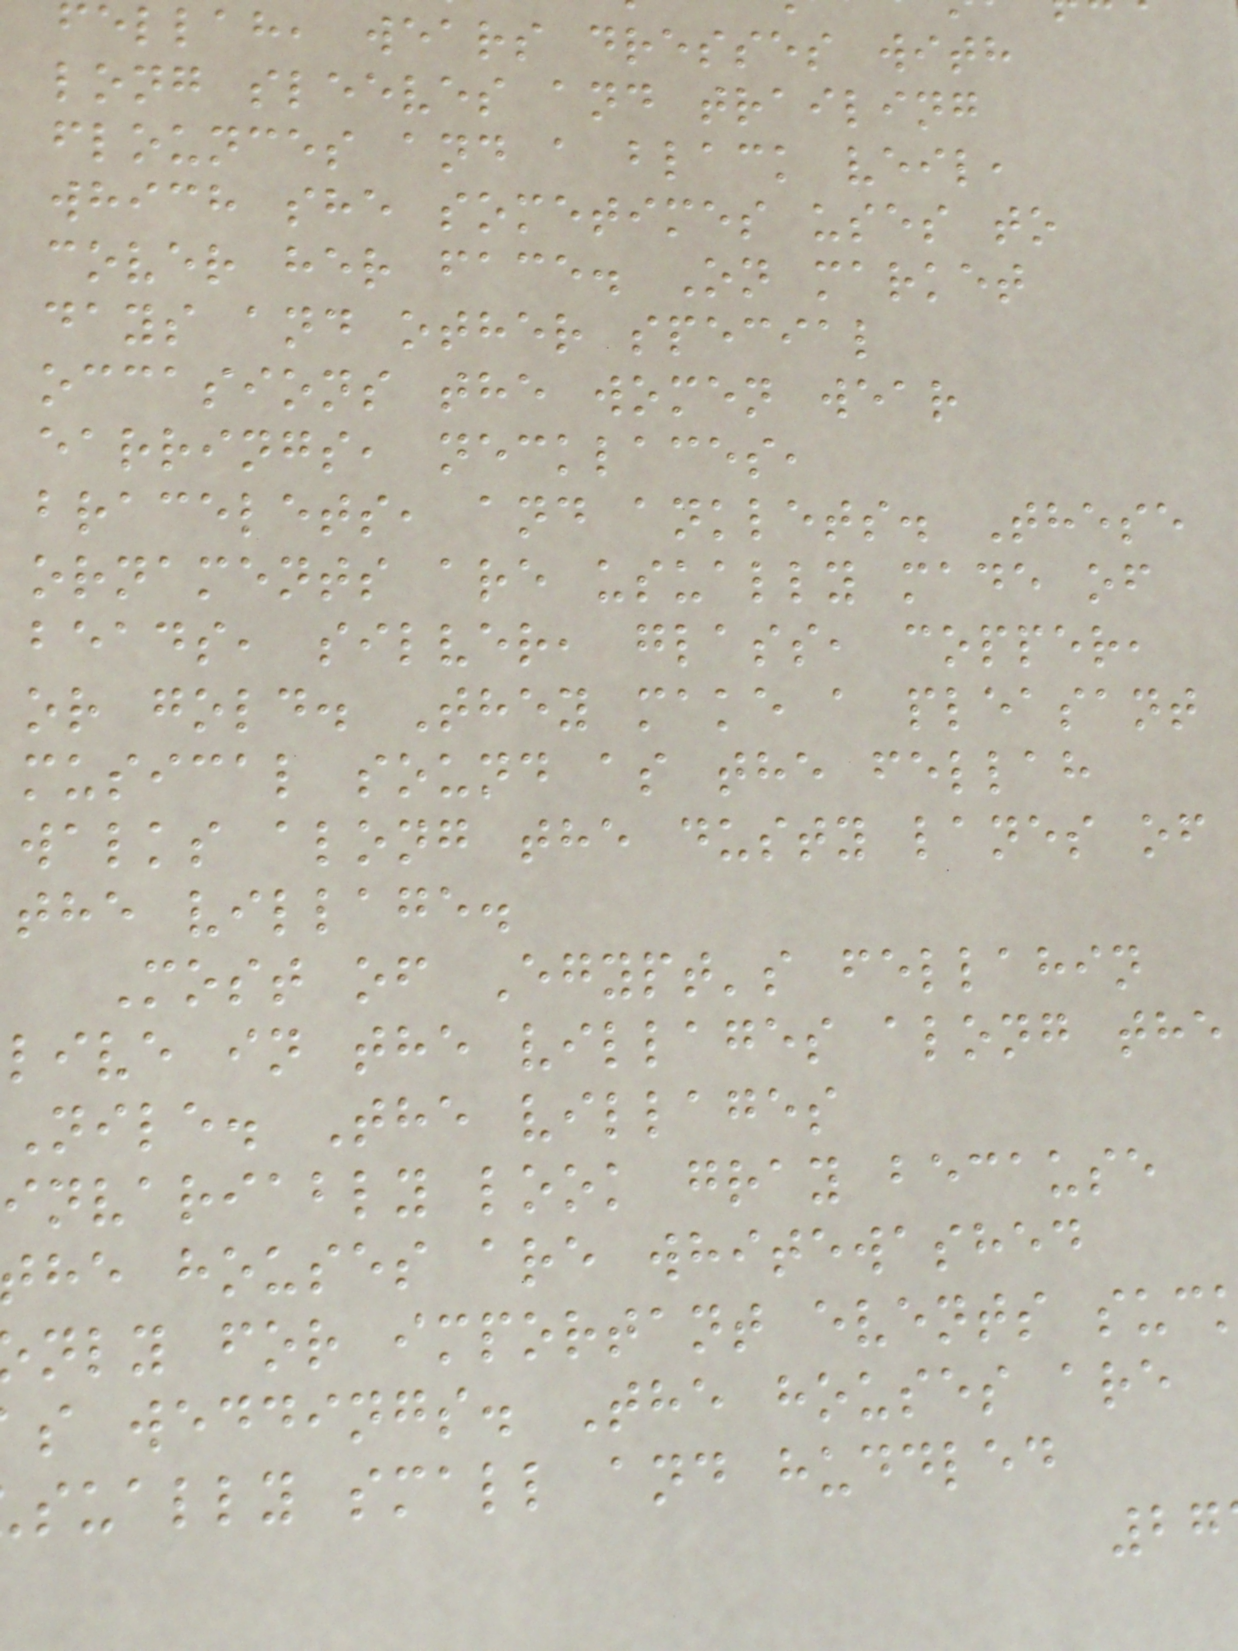fellah, wears dresses with
long sleeves and trailing
flounces and a black veil,
which she sometimes uses to
cover her face. On market
days and other special
occasions the women wear
earrings, necklaces,
bracelets, and anklets. These
ornaments are usually made of
beads, silver, glass, copper,
or gold. They make a pleasant
musical sound as the fellah
walks along the dusty lanes of
the village.
Most of Egypt's fellahin
live in the villages along the
Nile. The villages
invariably look gray because
he houses are whitewashed
nly for important events suc
s weddings. The houses are
sually small and huddled
